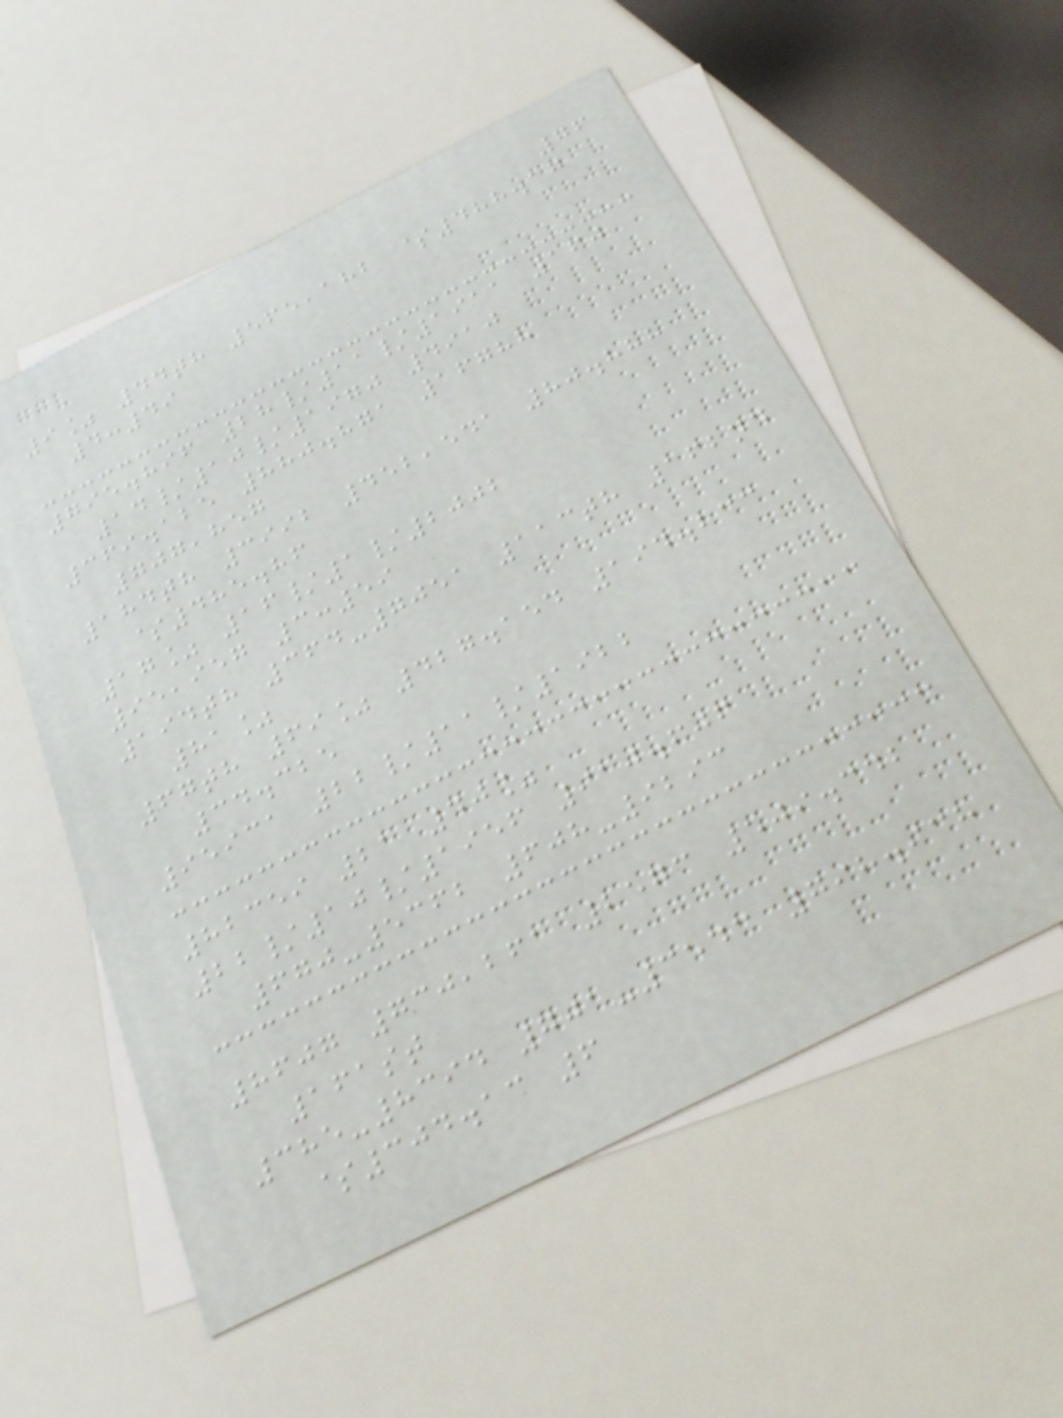76
9% 44th 565,182 $488.17
4:49
795.896 28/11/1911 160
14/10/1970 4910
369.125 880.871 16788
707,857
184th 3992 452,541 80.888
$485.86
17% 16/1/2002
95,957 3:59
194th 364-7051 113th 162nd
81%
67th 69% 427.154 194.233
34.325
95931 22/11/1922
82359 21 40%
22/10/1956 910.606
670-5362 608-9293
8607 730,261 2573 509.342
161st
385-8394 701-3543 798.938
$304.13 6
